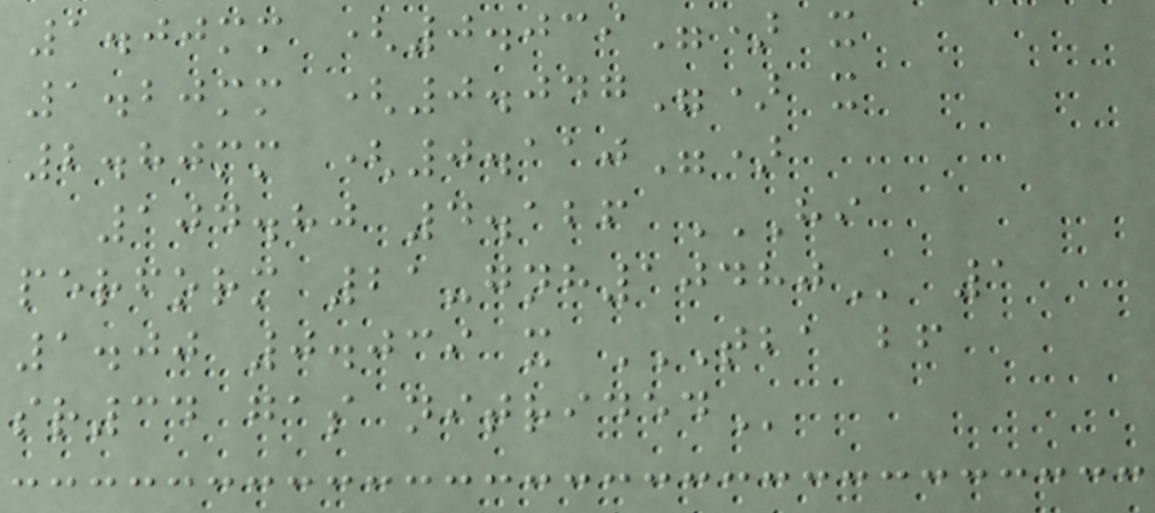1.00mm (0.039") x
1.20mm (0.047") x
2.80mm (0.110")
104.80 4.126 HI
PERFORM 21-GNH10480 1
1.00 0.039 x TBA BF
SR34 GAS NITRIDED
